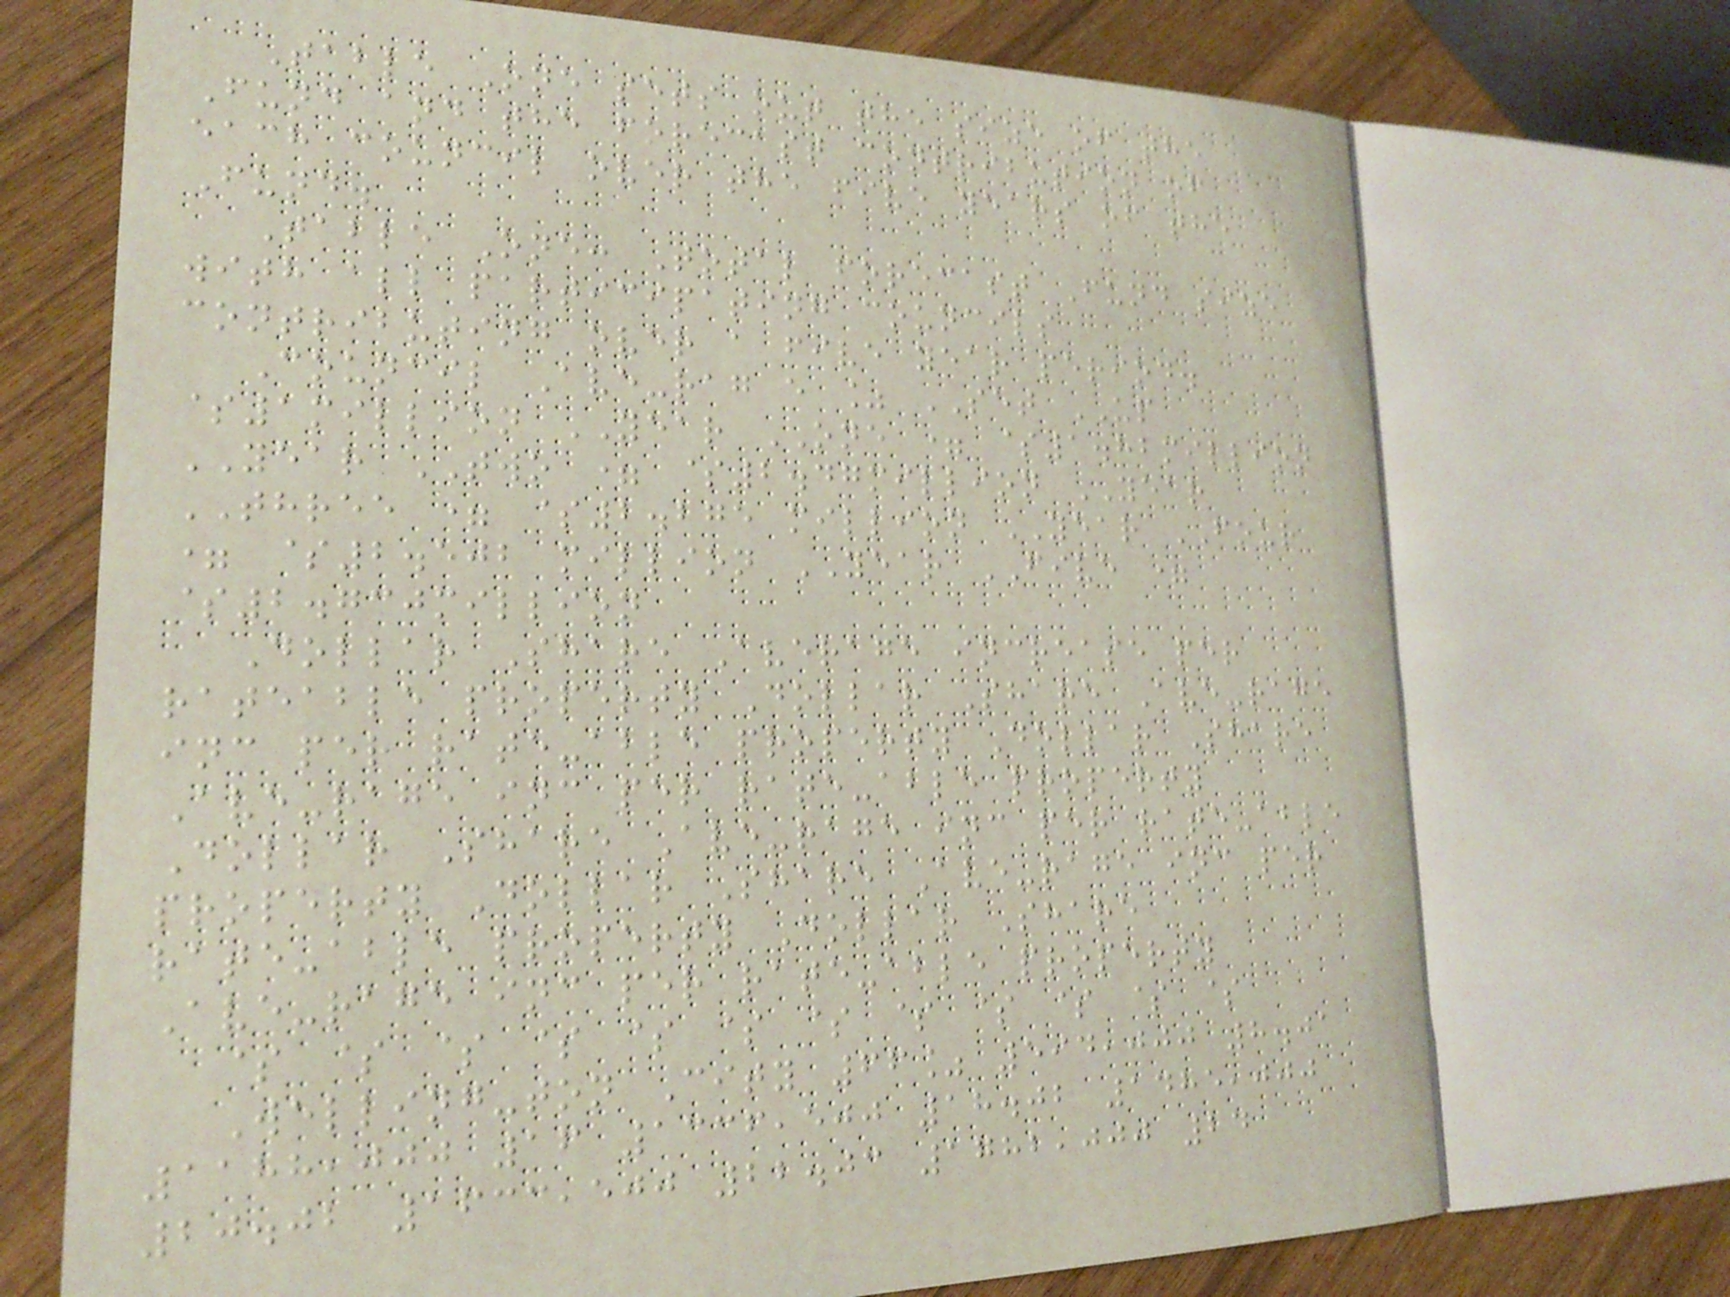Table One sets out the size of the
Fund and the forecast contribution of
each council over the five years of the
Fund.
Table One: Total forecast Fund size
with all participating councils
contributing over a five year period.
Council Ave-rag e % SET UP
$1million YEAR ONE = $1.82million
YEAR TWO = $2.47million YEAR
THREE = $2.275 million YEAR FOUR
= $2.502 million YEAR FIVE =
$2.730million
Dollar Share Average increase per
rateable property Dollar Share Ave-rage
inc per rate-able property Dollar Share
Ave-rage inc per rate-able property
Dollar Share Ave-rage inc per rate-able
property Dollar Share Ave-rage inc per
rate-able property Dollar Share
Ave-rage inc per rate-able property
$ $ $ $ $ $ $ $ $ $ $ $
Welling-ton City 66% 594,000 8.01
1188,000 16 1336,500 18.02 1485,000
20.02 1633,500 22.03 1782,000 24
